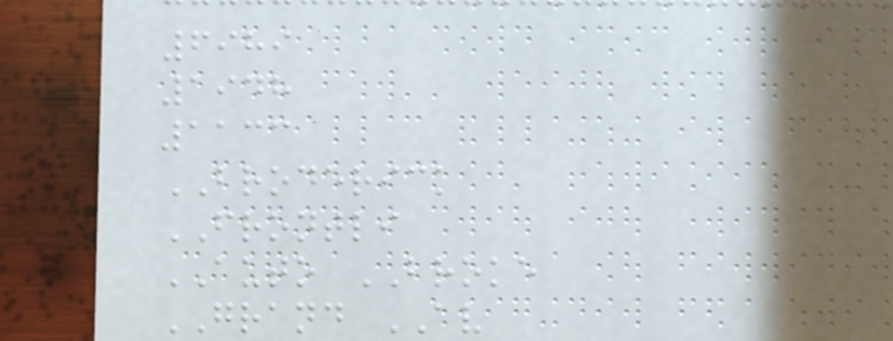6989
1948
1133
BRODERICK
FRONTLI
AUTO BROKE
GRAND AV
